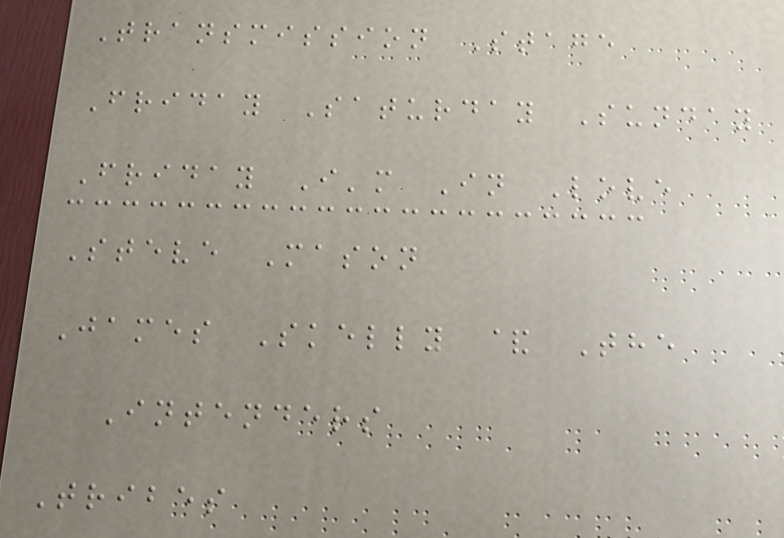Transmission Stage
Friday Saturday Sunday
Friday I'm In Love
Steve Mason
James Skelly & The
Intenders
Tribes
